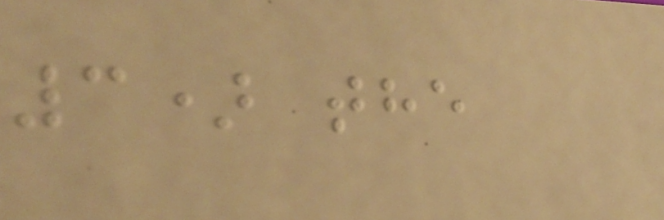3) the
